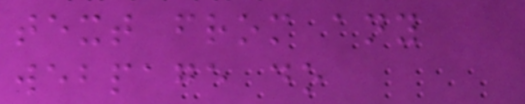text from any
webpage do
